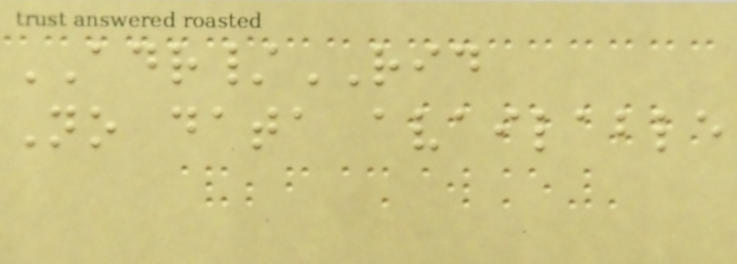ADR/RID
No data available
